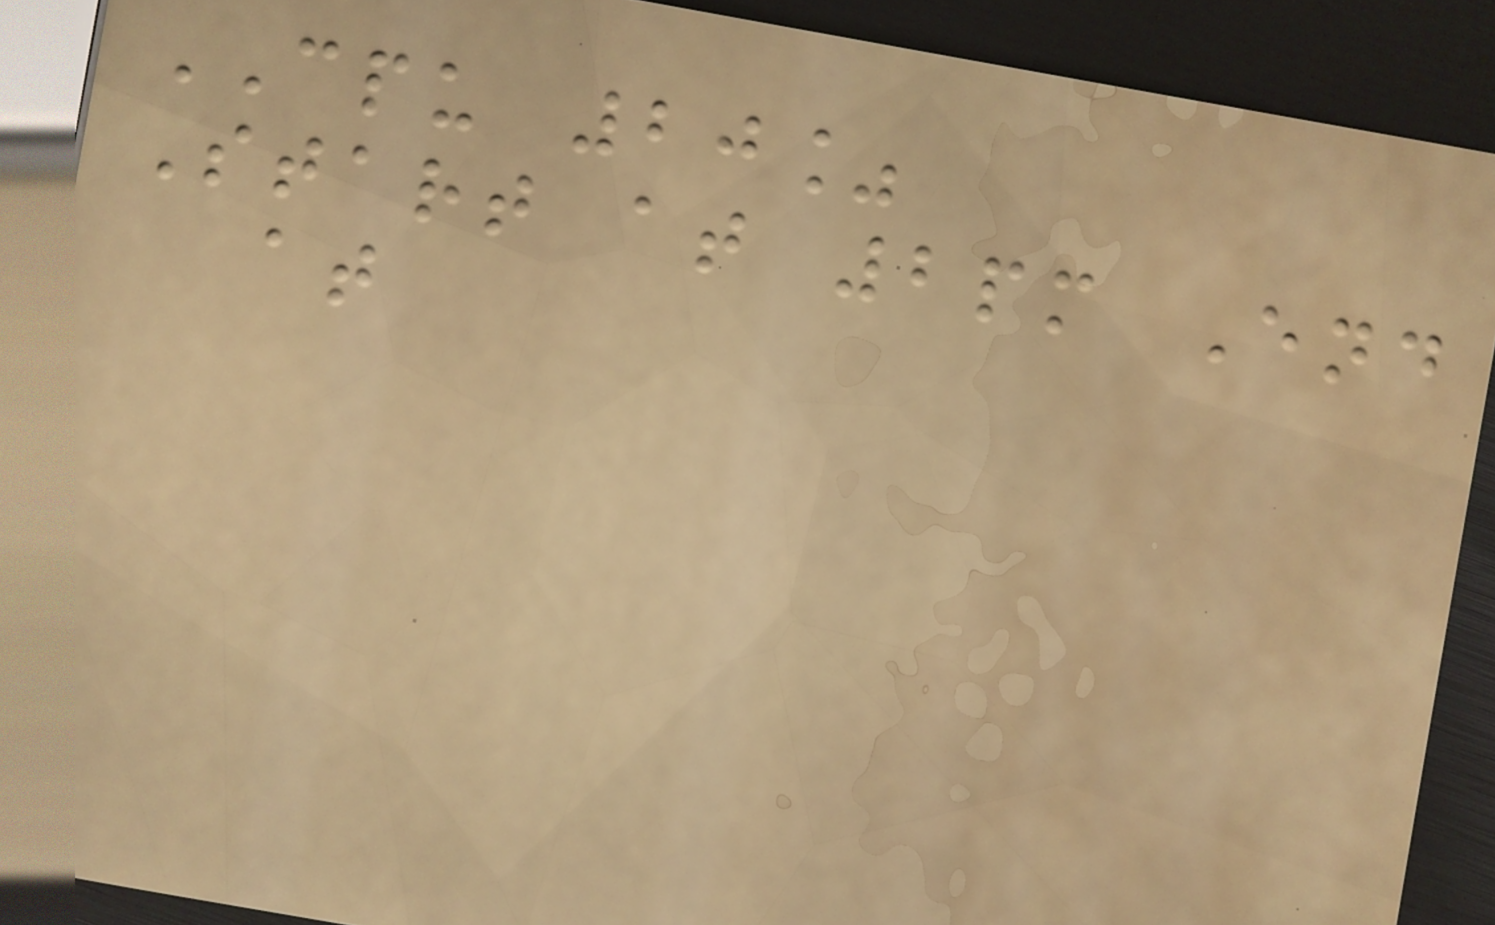CPU 20%
Start at 2pm End
at
